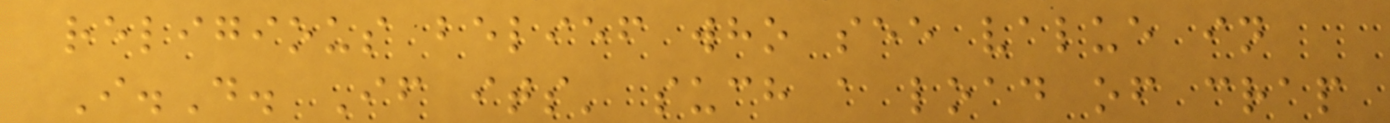religious belief who see value in
I.D. If its' such a load of crap
